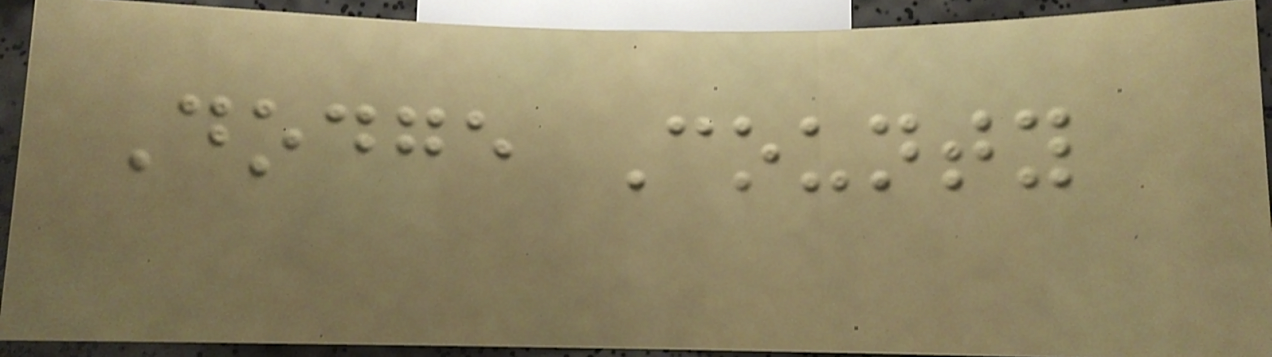Dodge County
